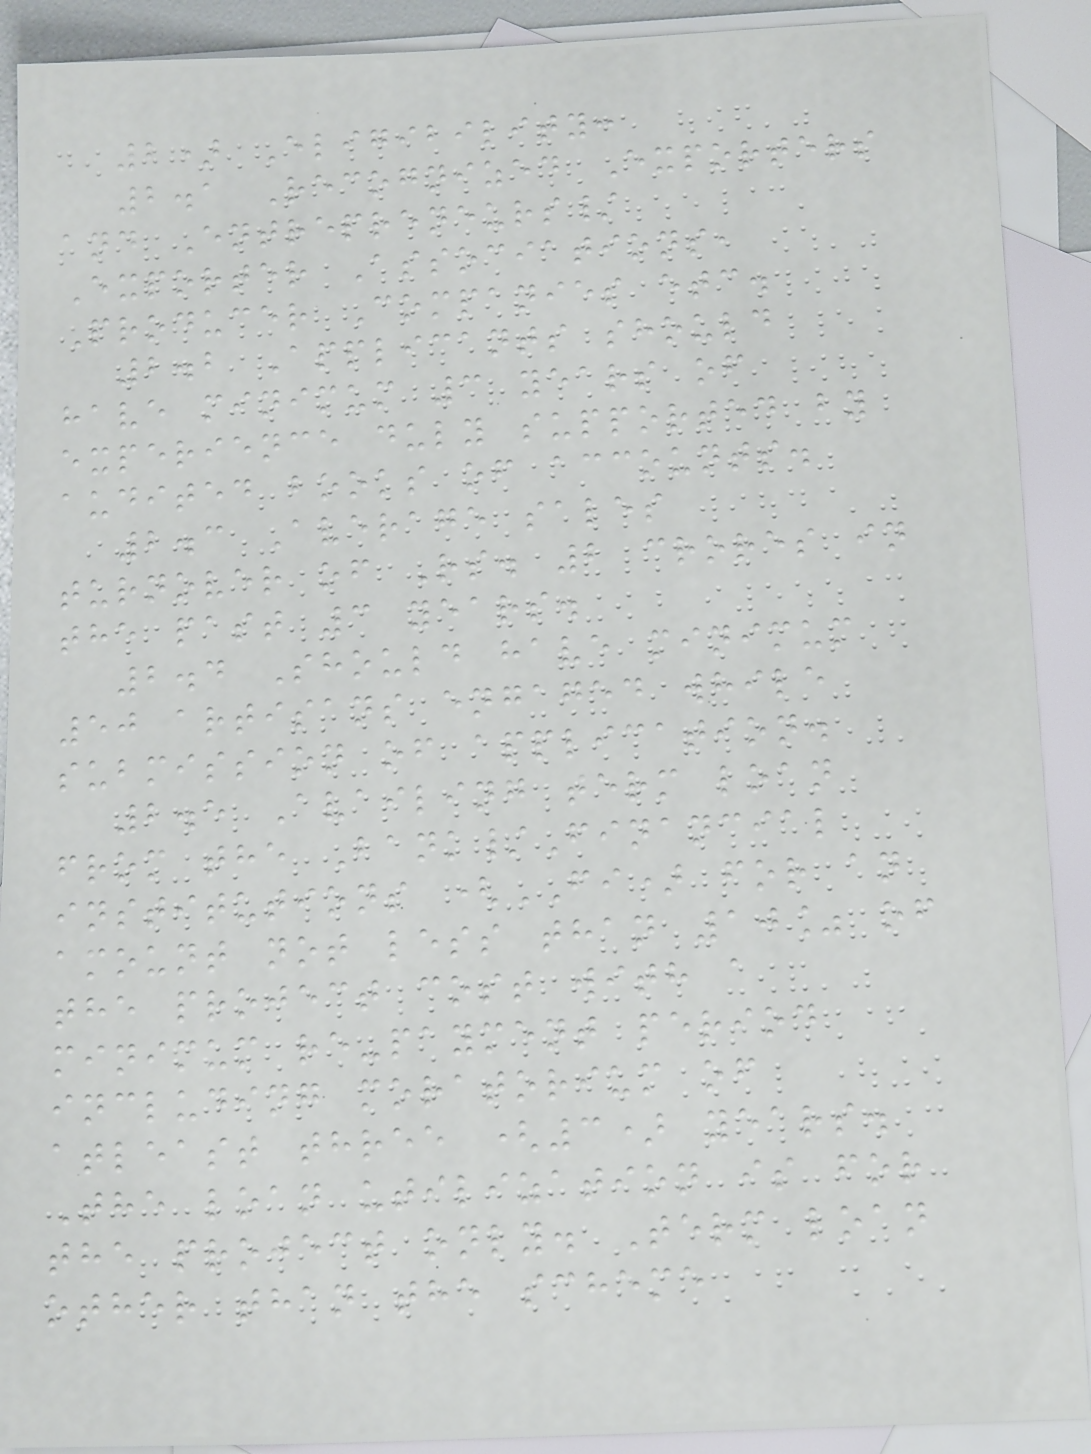2) Eligibility:
2.1 Recognized Exporters
and Entrepreneurs/
Exporter Associations,
Producer Companies etc.
2.2 Applicants should
have minimum 3 years of
experience duly supported by
audited books of accounts.
2.3 Average sales
turnover of Rs. 2 crores in
the past 3 years.
2.4 Should have minimum
50 artisans engaged while
submission of application.
2.5 Availing term loan
from the Bank/Financial
institutions (FI) for an
amount not less than 10% of
the project cost with a
minimum re-payment period
including moratorium of
atleast three (3) years.
The loan utilization is for
the project only. Term loan
other than the scheme
